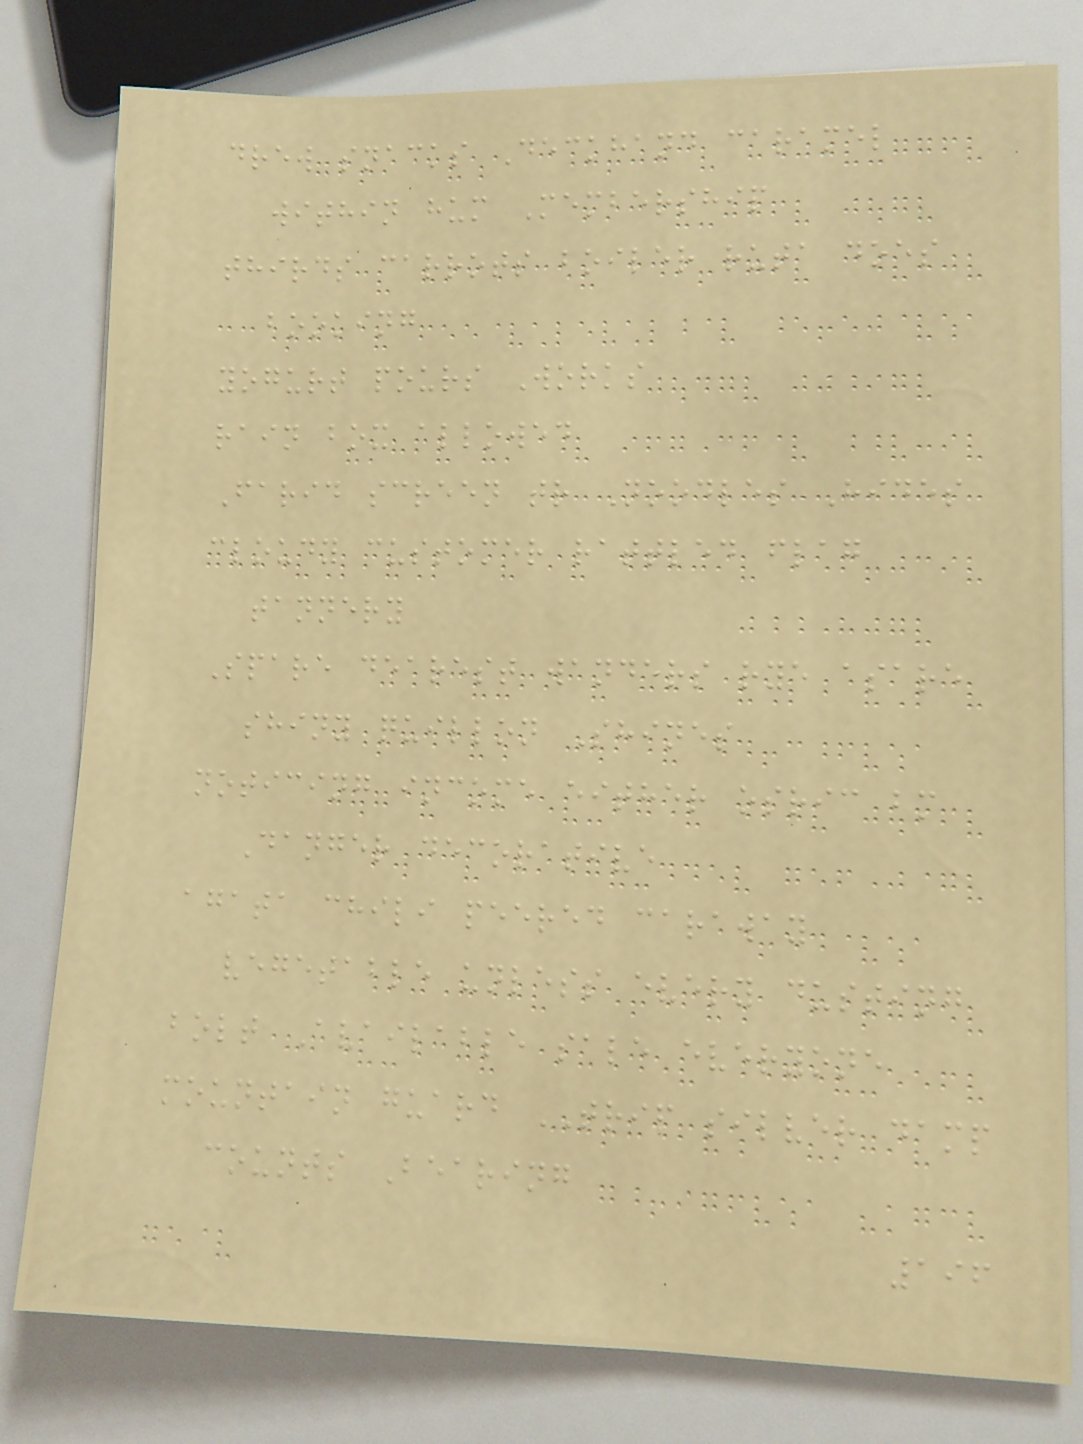drew snacks Deckhand caramel
within hum Membership
thirds carrots boiler ruta does
booking
yogurt pours Works
rain box allowed
Farid screen tr Noodles Hides
cloudy customer rattled flag
tannery
Spare dearest wanders rye asare
shiny quillon Shines
noticing income either osric bm
Danger decorative
agata chili peered caraway
vegetable unless every dusting
bolt Available sale everyone
mountain guard TRIP silver damp
counts Bearing
196
